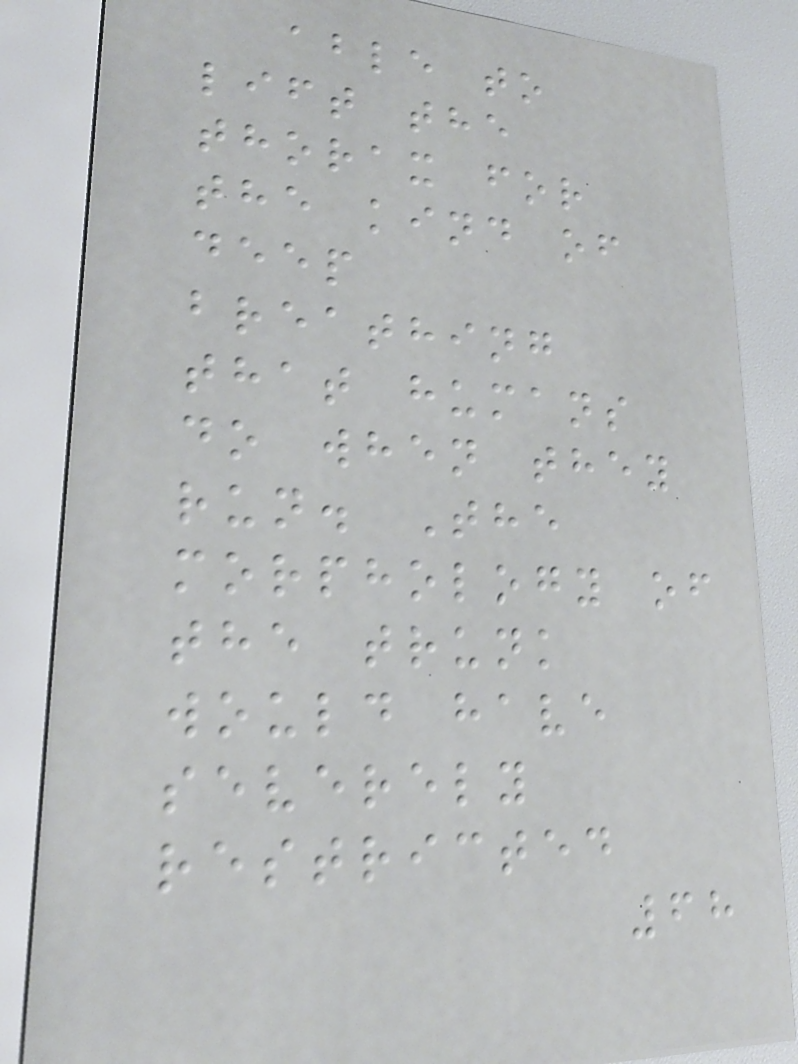able to
lift the
thorax for
the kind of
deep
breathing
that humans
do when they
run. The
morphology of
the trunk
would have
severely
restricted
68
